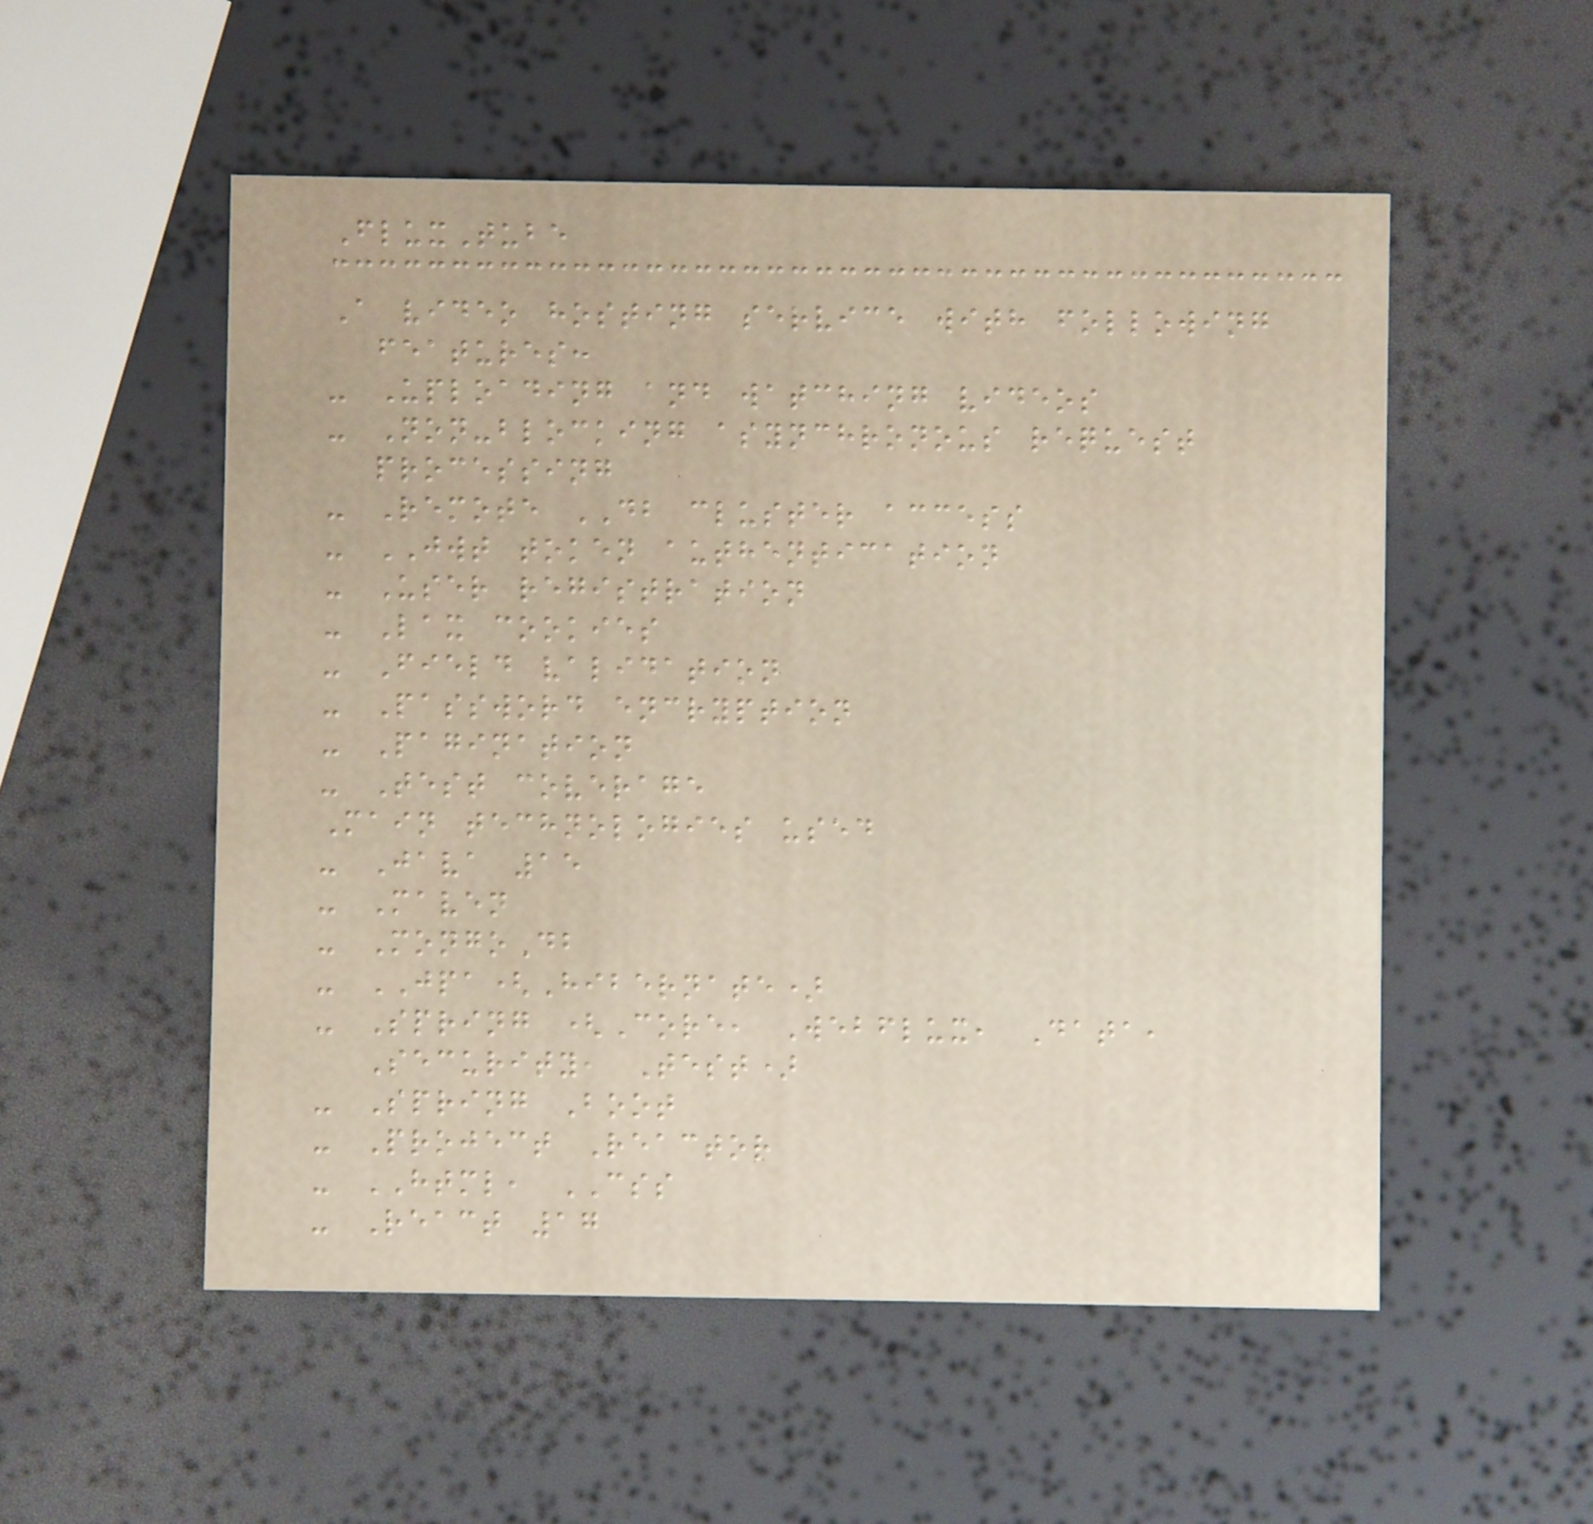FluxTube
A video hosting service with following
features:
- Uploading and watching videos
- Non-blocking asynchronous request
processing
- Remote DB cluster access
- JWT token authentication
- User registration
- Lax cookies
- Field validation
- Password encryption
- Pagination
- Test coverage
Main technologies used
- Java 15
- Maven
- MongoDb
- JPA(Hibernate)
- Spring (Core, Webflux, Data,
Security, Test)
- Spring Boot
- Project Reactor
- HTML, CSS
- React 17
